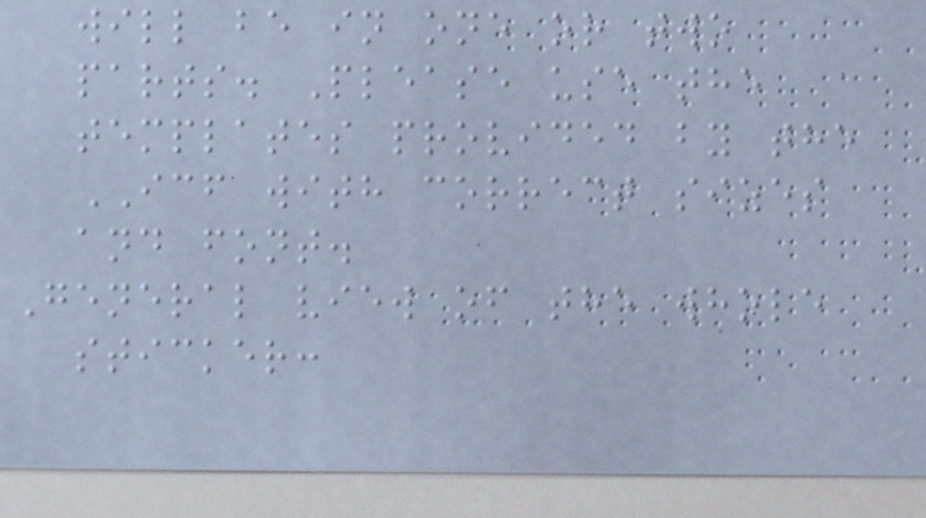will be in one or two
parts. Please use the
templates provided by the
ICF with correct sizes
and font.
General view of the whole
sticker:
